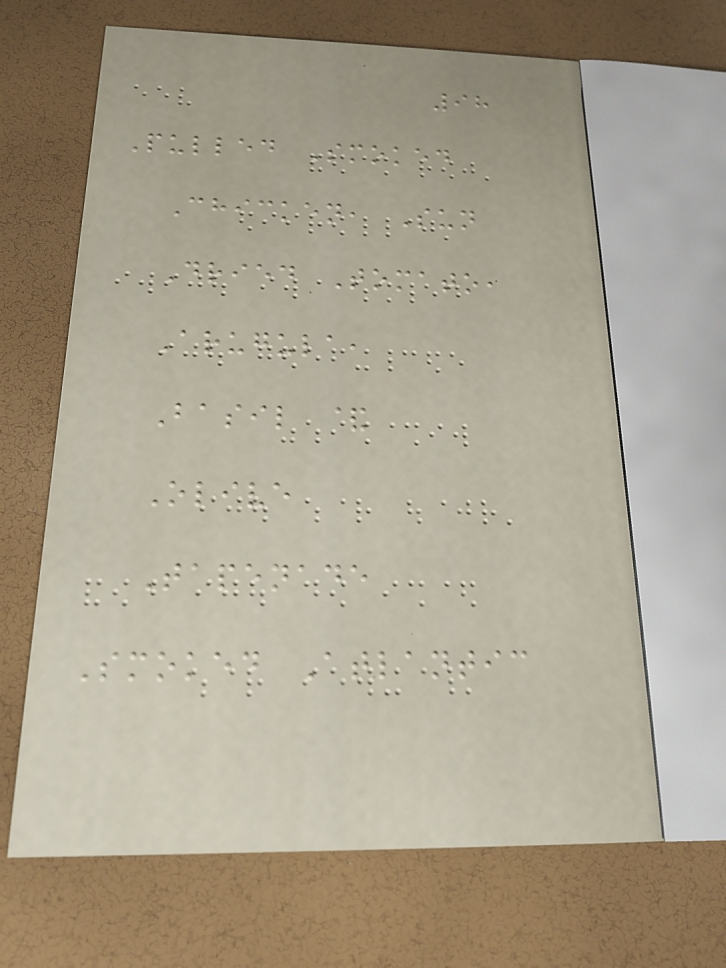98
Pulled Smoked
Chicken, Sun
Dried Tomato,
Arugula,
Basil &
Olive
Tapenade
Smoked Atlantic
